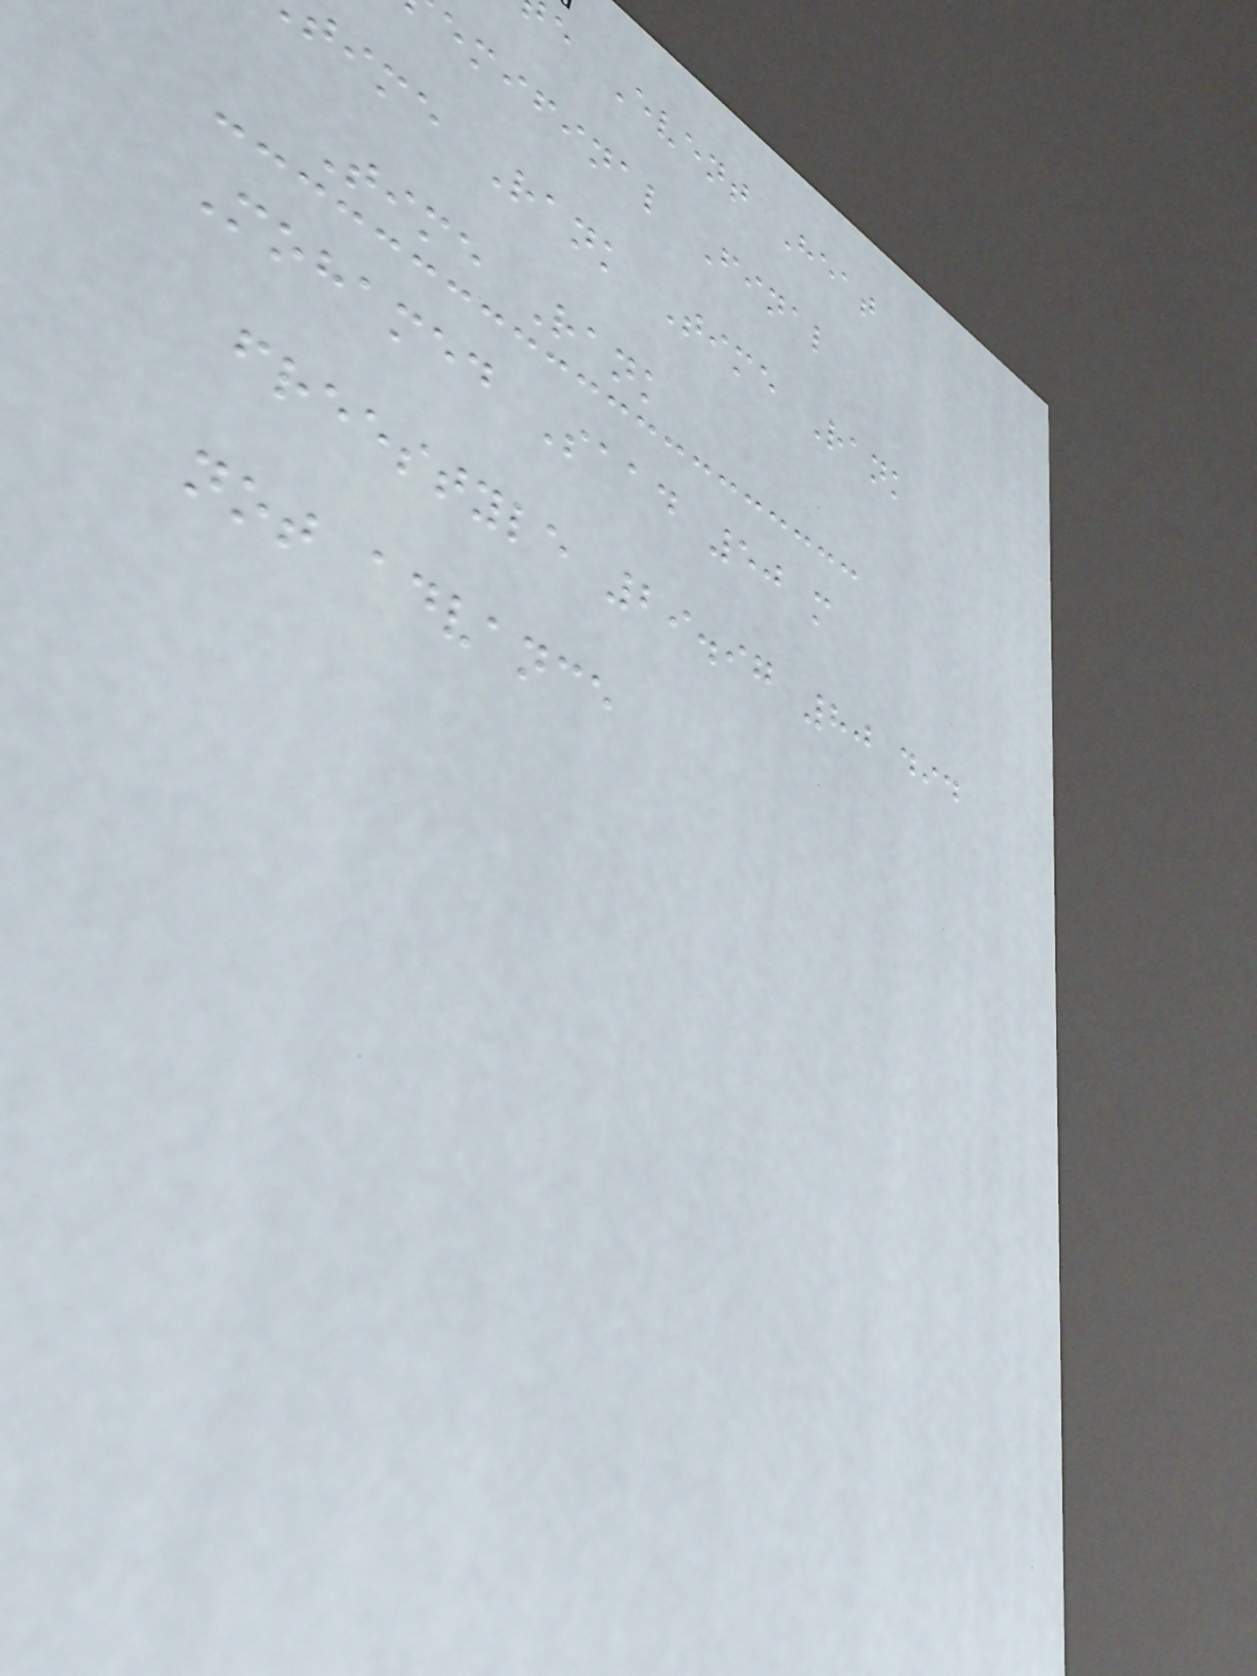e Event Heat
emifinal Final
time Rank Time Rank
Time Rank
Mohamed Saad 50 m
freestyle 29.97 80 did
not advance
